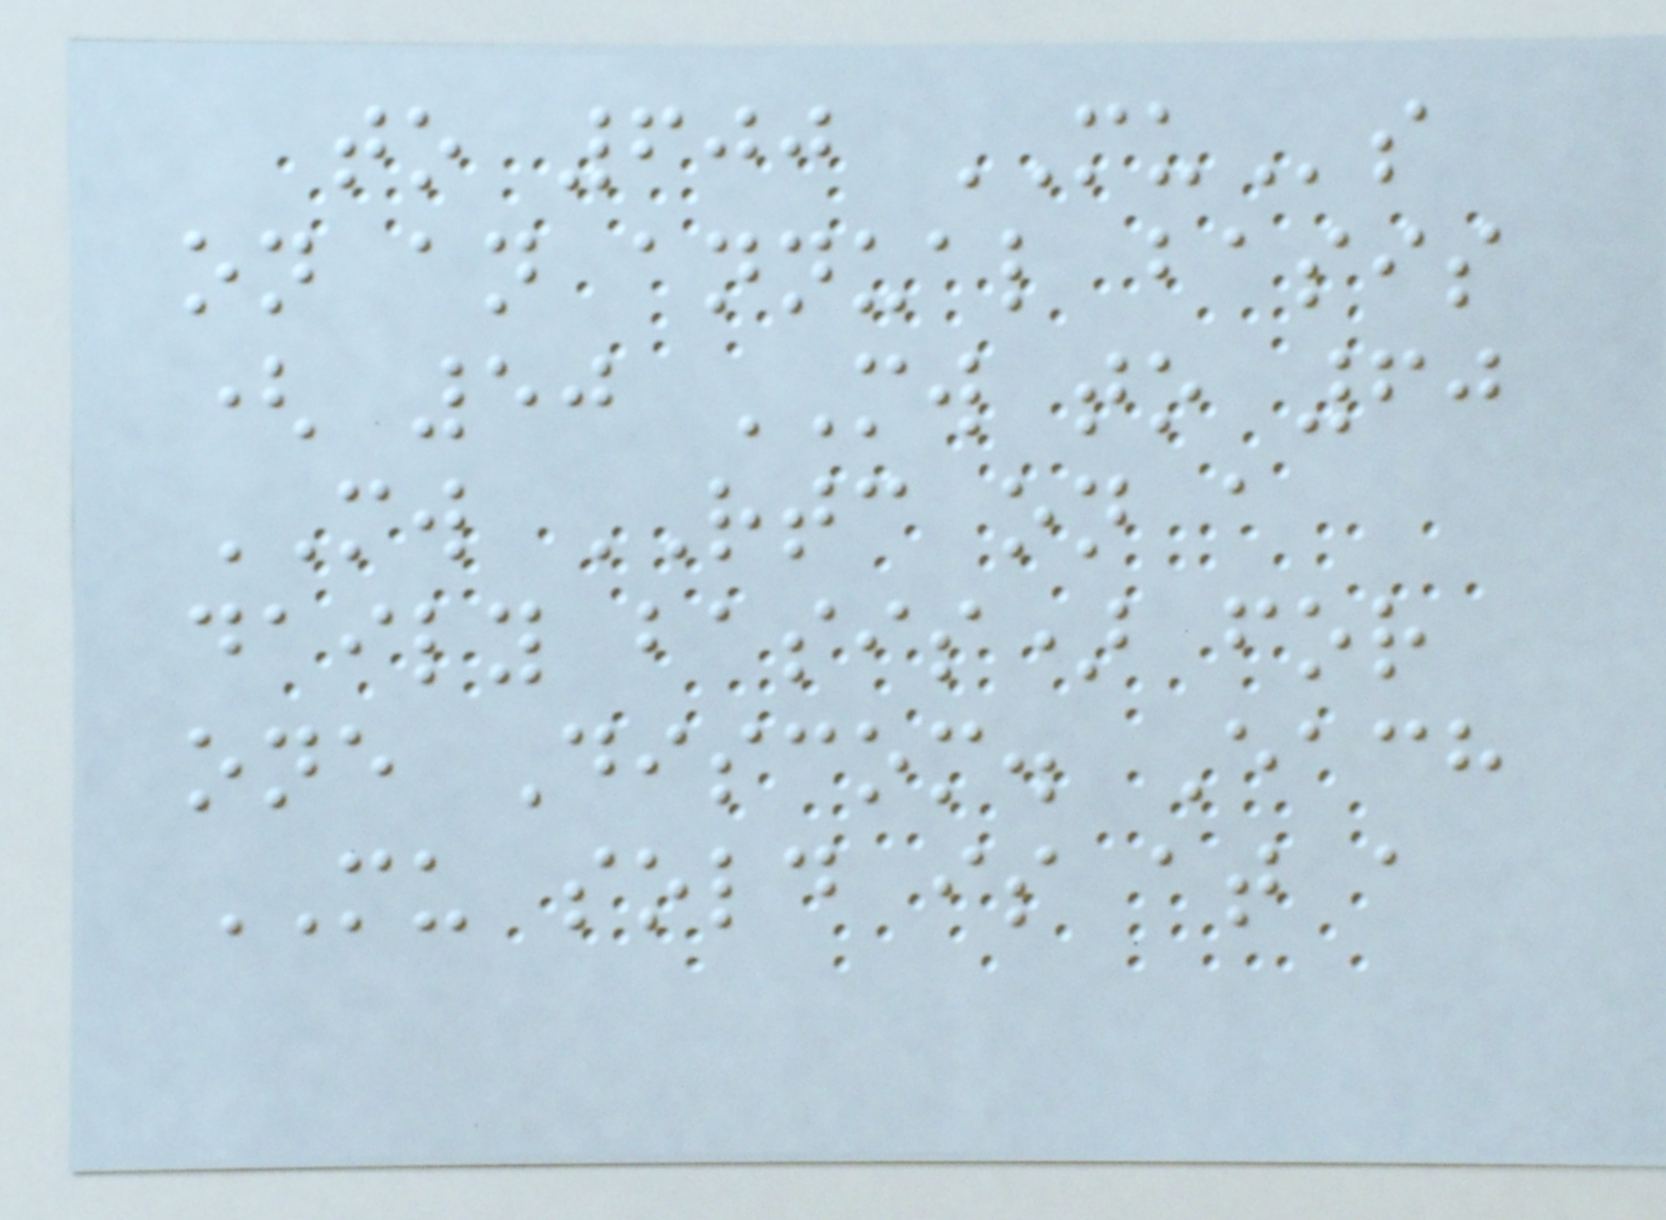to 600 MUs
on an annual basis
( 50 MW to 60
MW RTC on a
daily basis) for
one Discom. Each
MU sold is at a
